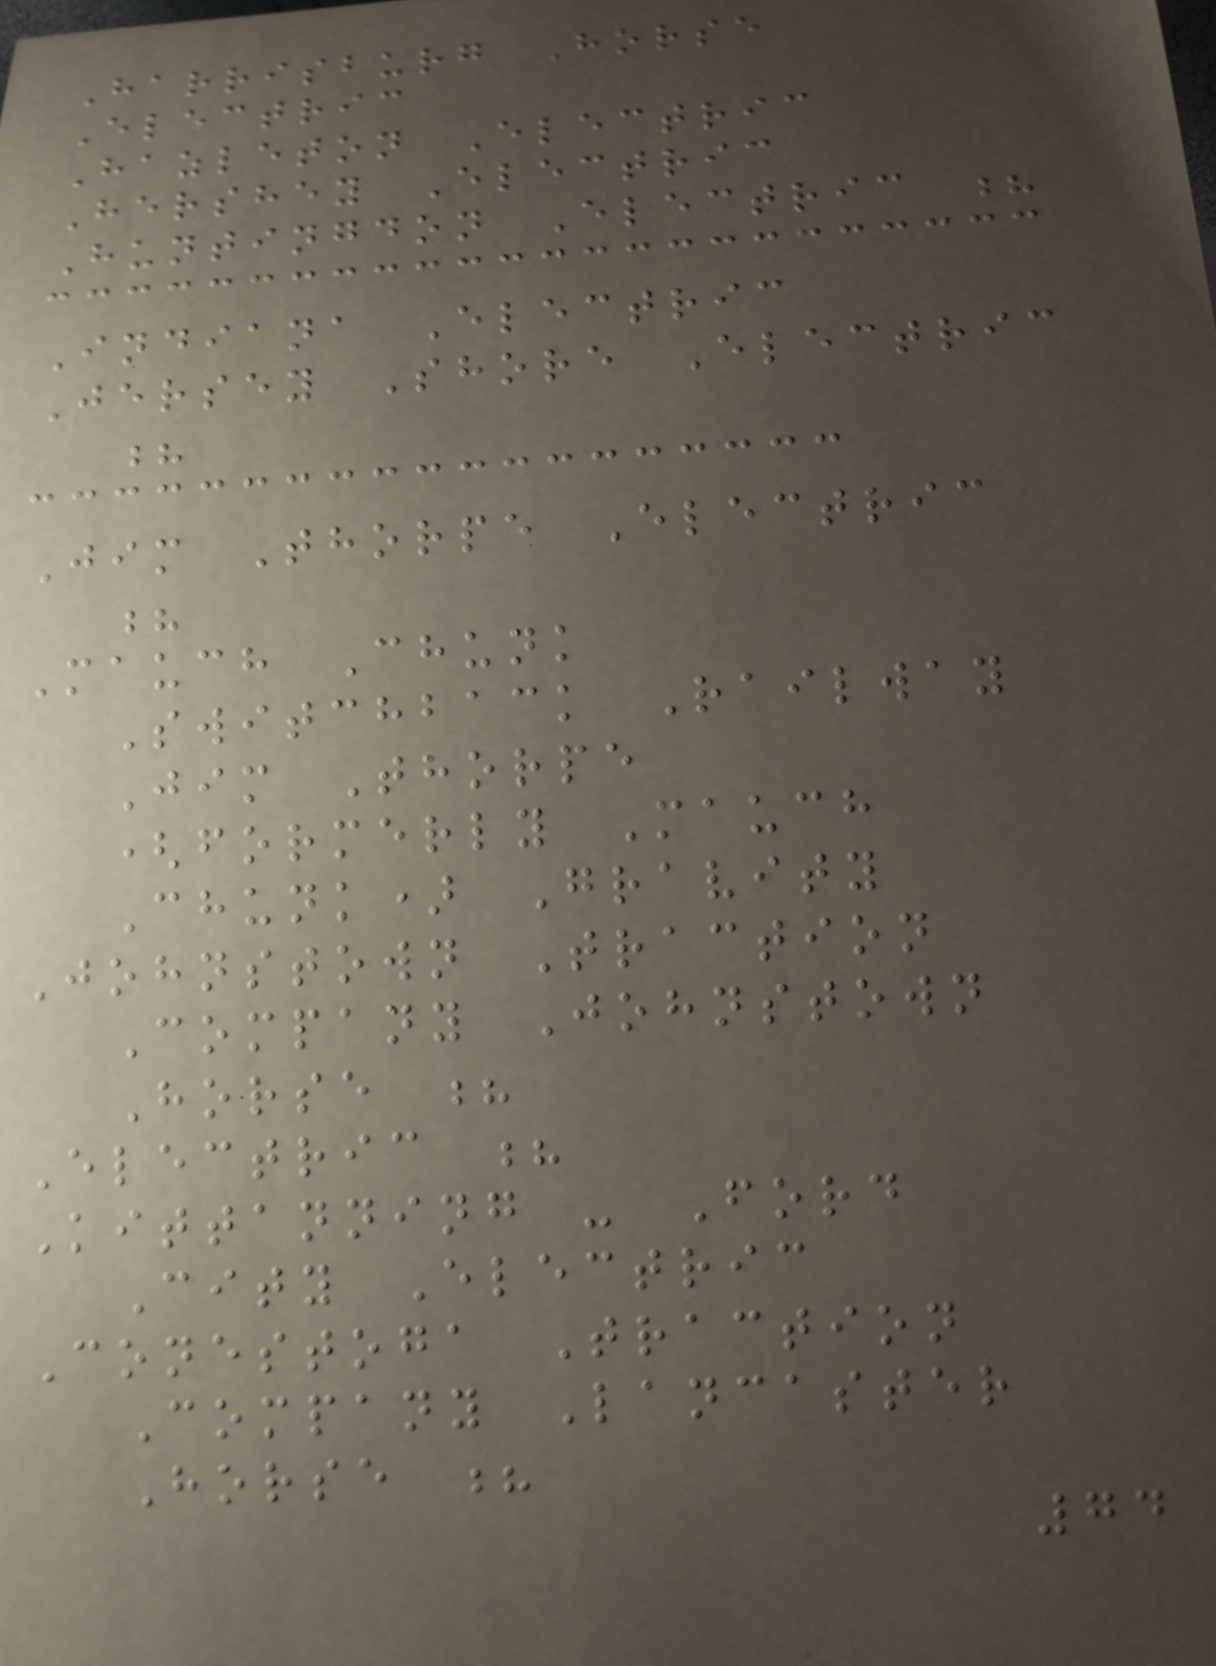Harrisburg Horse
Electric
Hazleton Electric
Hershey Electric
Huntingdon Electric ?
Indiana Electric
Jersey Shore Electric
?
Jim Thorpe Electric
?
Mauch Chunk
Switchback Railway
Jim Thorpe
(formerly Mauch
Chunk) Gravity
Johnstown Traction
Company Johnstown
Horse ?
Electric ?
Kittanning - Ford
City Electric
Conestoga Traction
Company Lancaster
Horse ?
74
